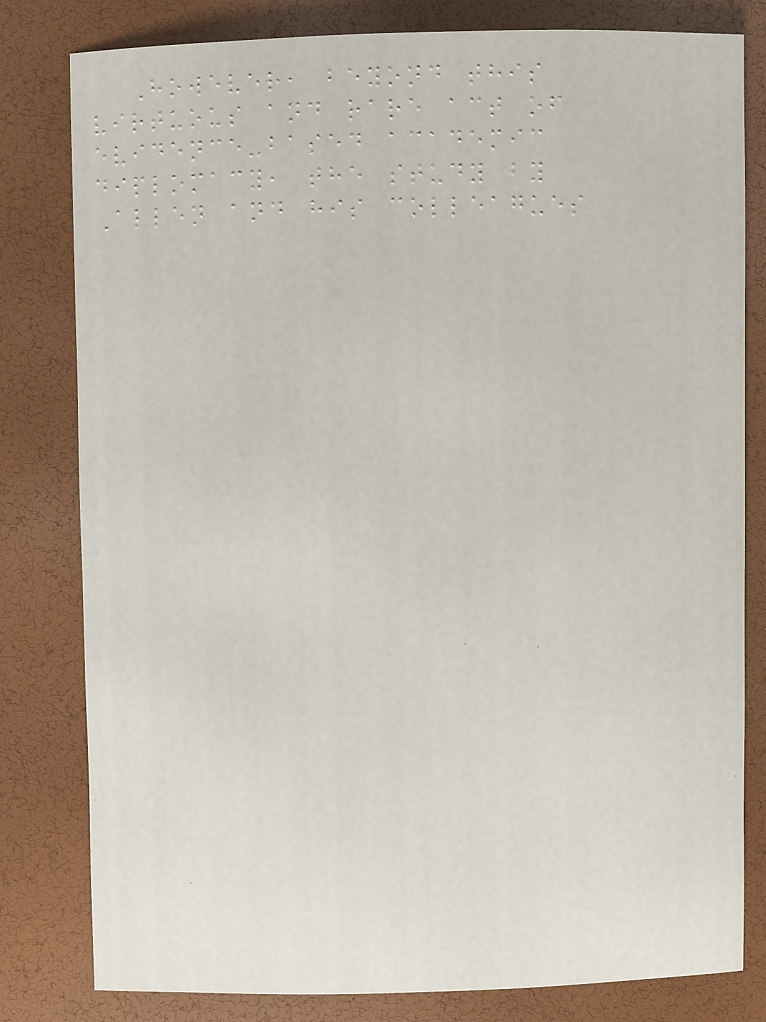However, beyond this
virtuous and rare act of
evidence-based academic
diplomacy, the study by
Allen and his colleagues
